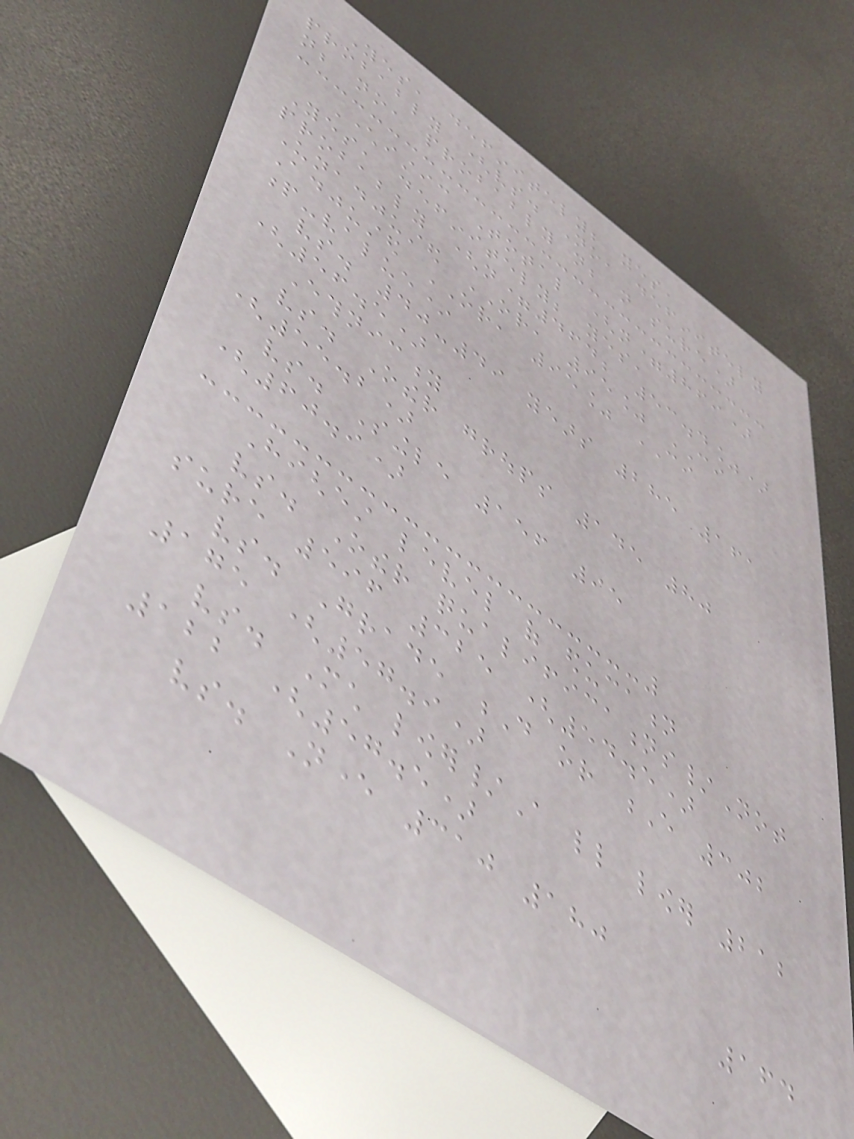Yes, definitely; yes,
probably (vs. No, definitely
not; no, probably not; not sure)
Characteristic Total (n=869)
Yes, definitely; yes,
probably (n=464; 53.4%)
Unadjusted OR, 95% CI
Adjusted OR, 95% CI
p-value*
vs. 40-49 years 285 161
(56.5)
Ethnicity
vs. Other groups 145 80
(55.2)
vs. Single 156 95
(60.9)
Highest level of education
vs. Other qualifications/Not
sure 596 325 (54.5)
vs. Grade D or E 302
175 (57.9)
vs. Much lower/A little lower 212
122 (57.5)
vs. Never 310 180
164
